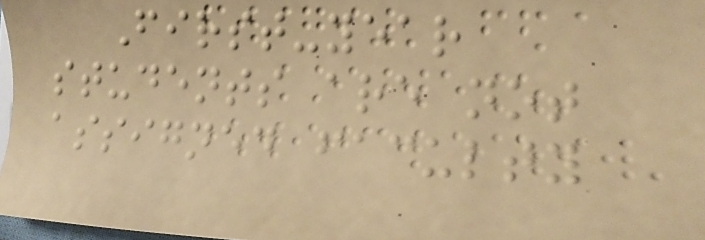First-year
students are not
assigned faculty
